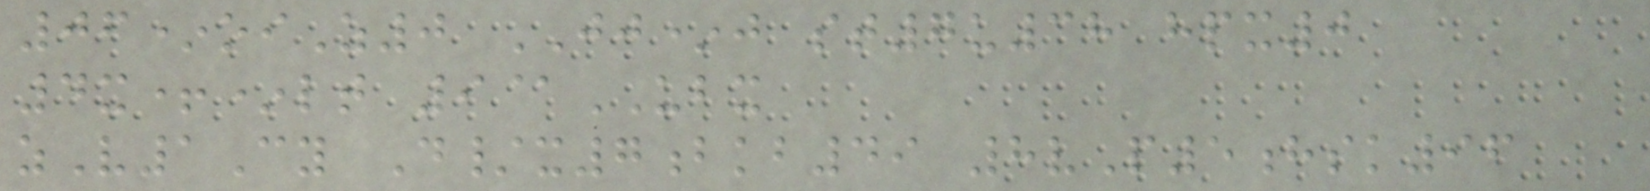06*oiZ0 JJ*j st7u38 hpx0
4x+*lt 9@UBX
zV1Cy D/x7bkb49 8vP5hsk96
